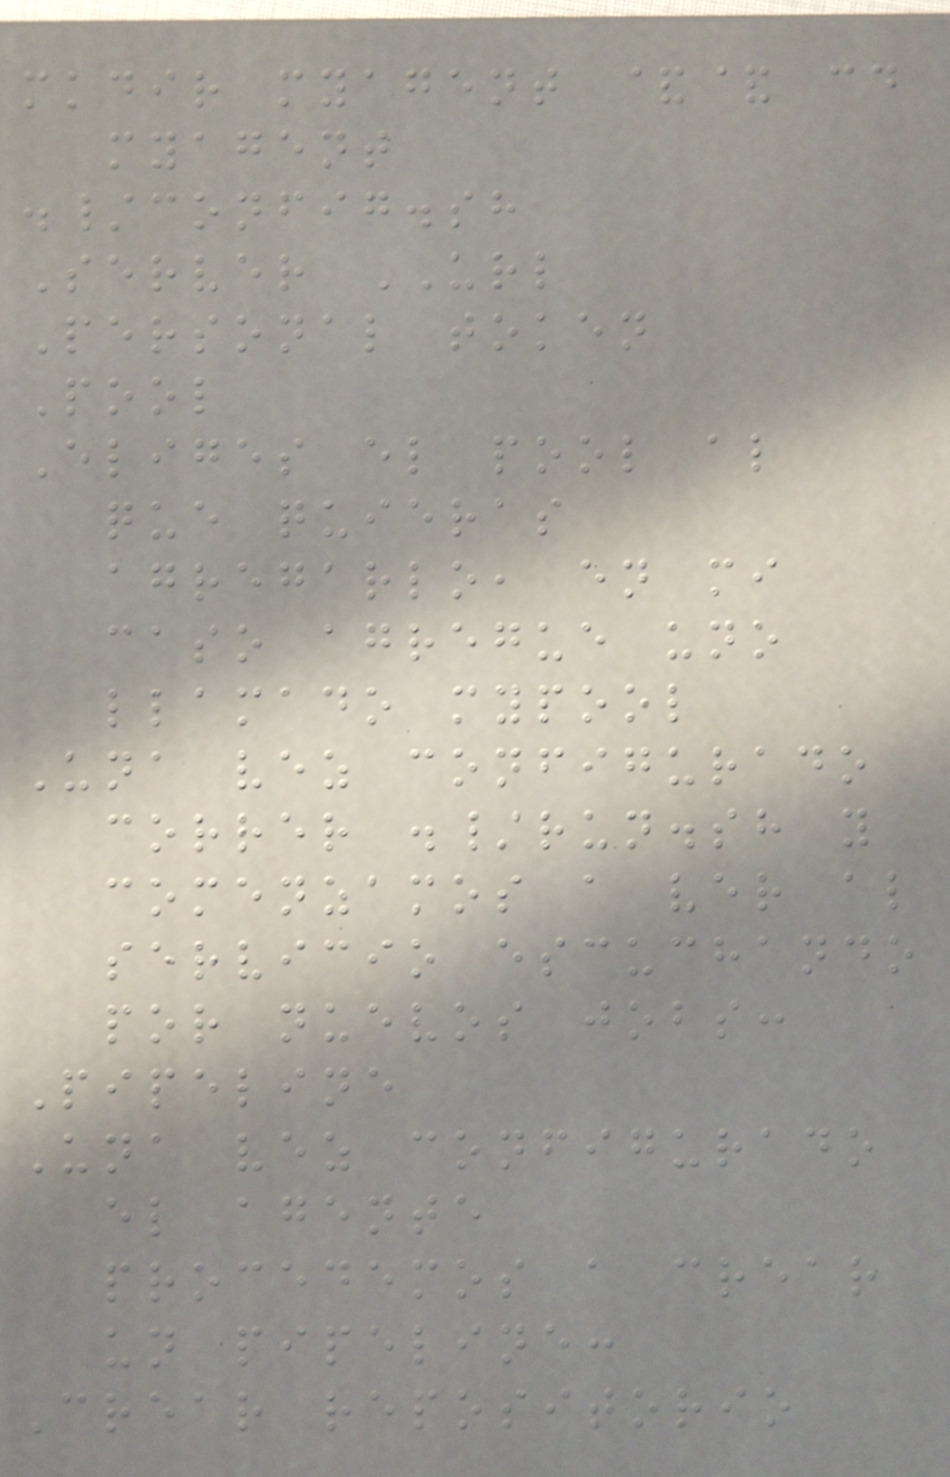mkdir myagent && cd
myagent
./config.sh
Server URL
Personal token
Pool
Eliges el pool al
que quieras
agregarlo, en mi
caso agregue uno
llamado mypool
Una vez configurado
correr ./run.sh y
comenzamos a ver al
servicio escuchando
por nuevos jobs:
Pipeline
Una vez configurado
el agente
procedemos a crear
un pipeline:
Crear repositorio
